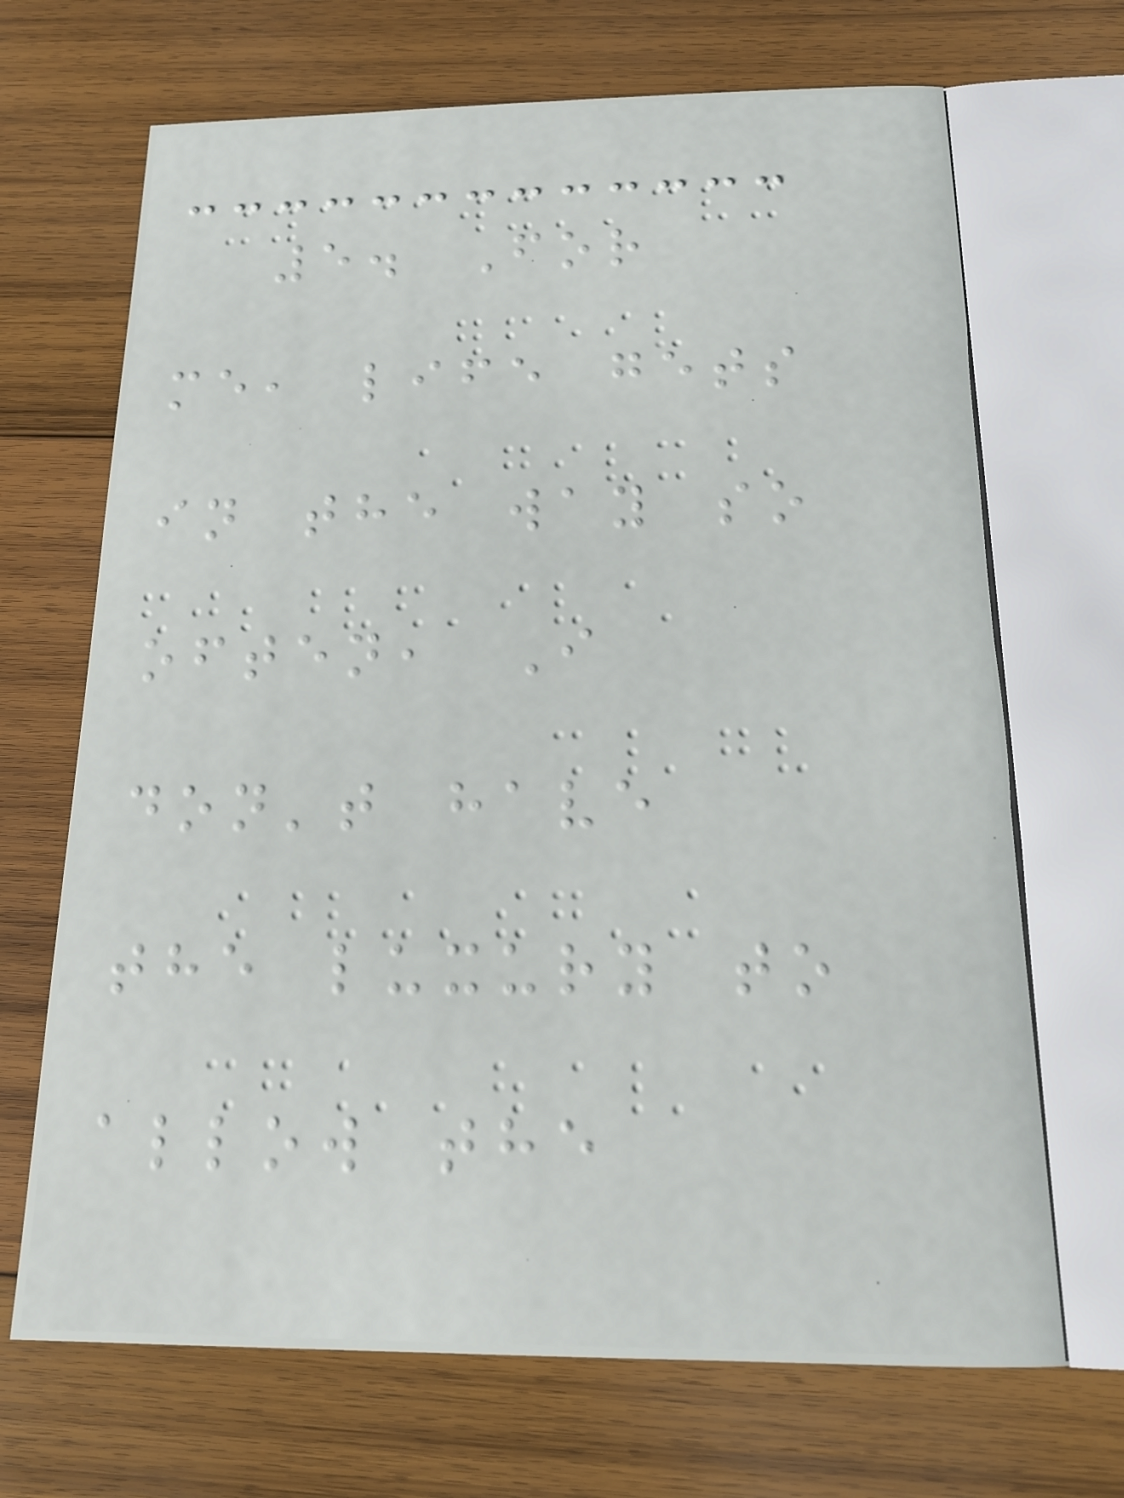5. For
me, life gets
in the way so
often, I
don't have
the luxury to
allow the
